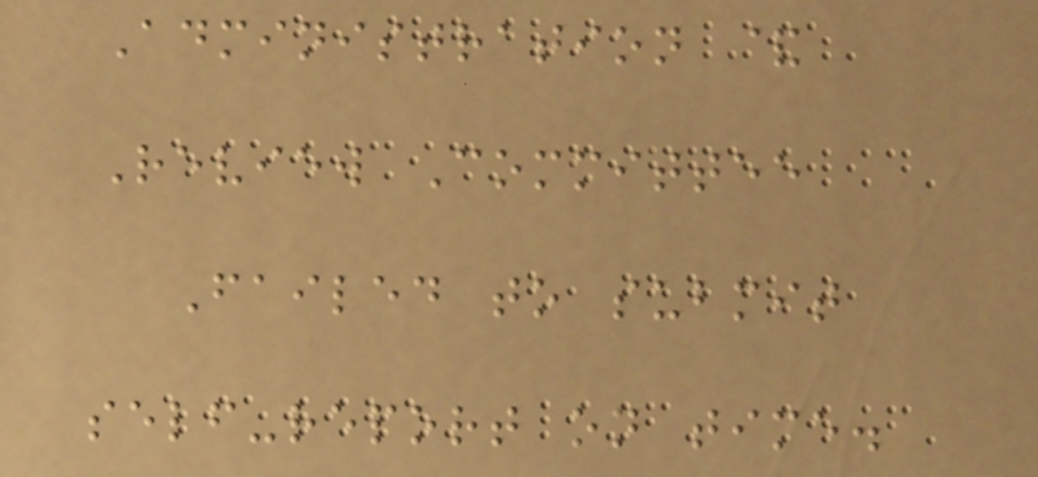Administration &
Review Committee
Failed to submit
self-report on time.
